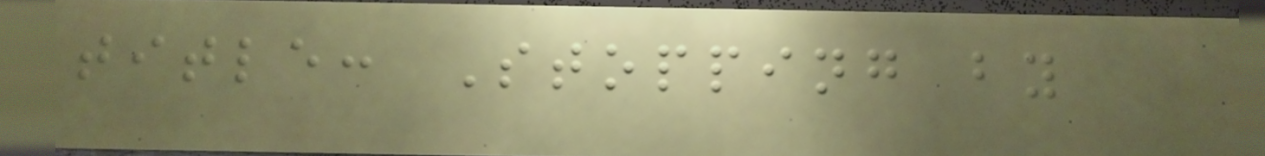title: Stopping by
